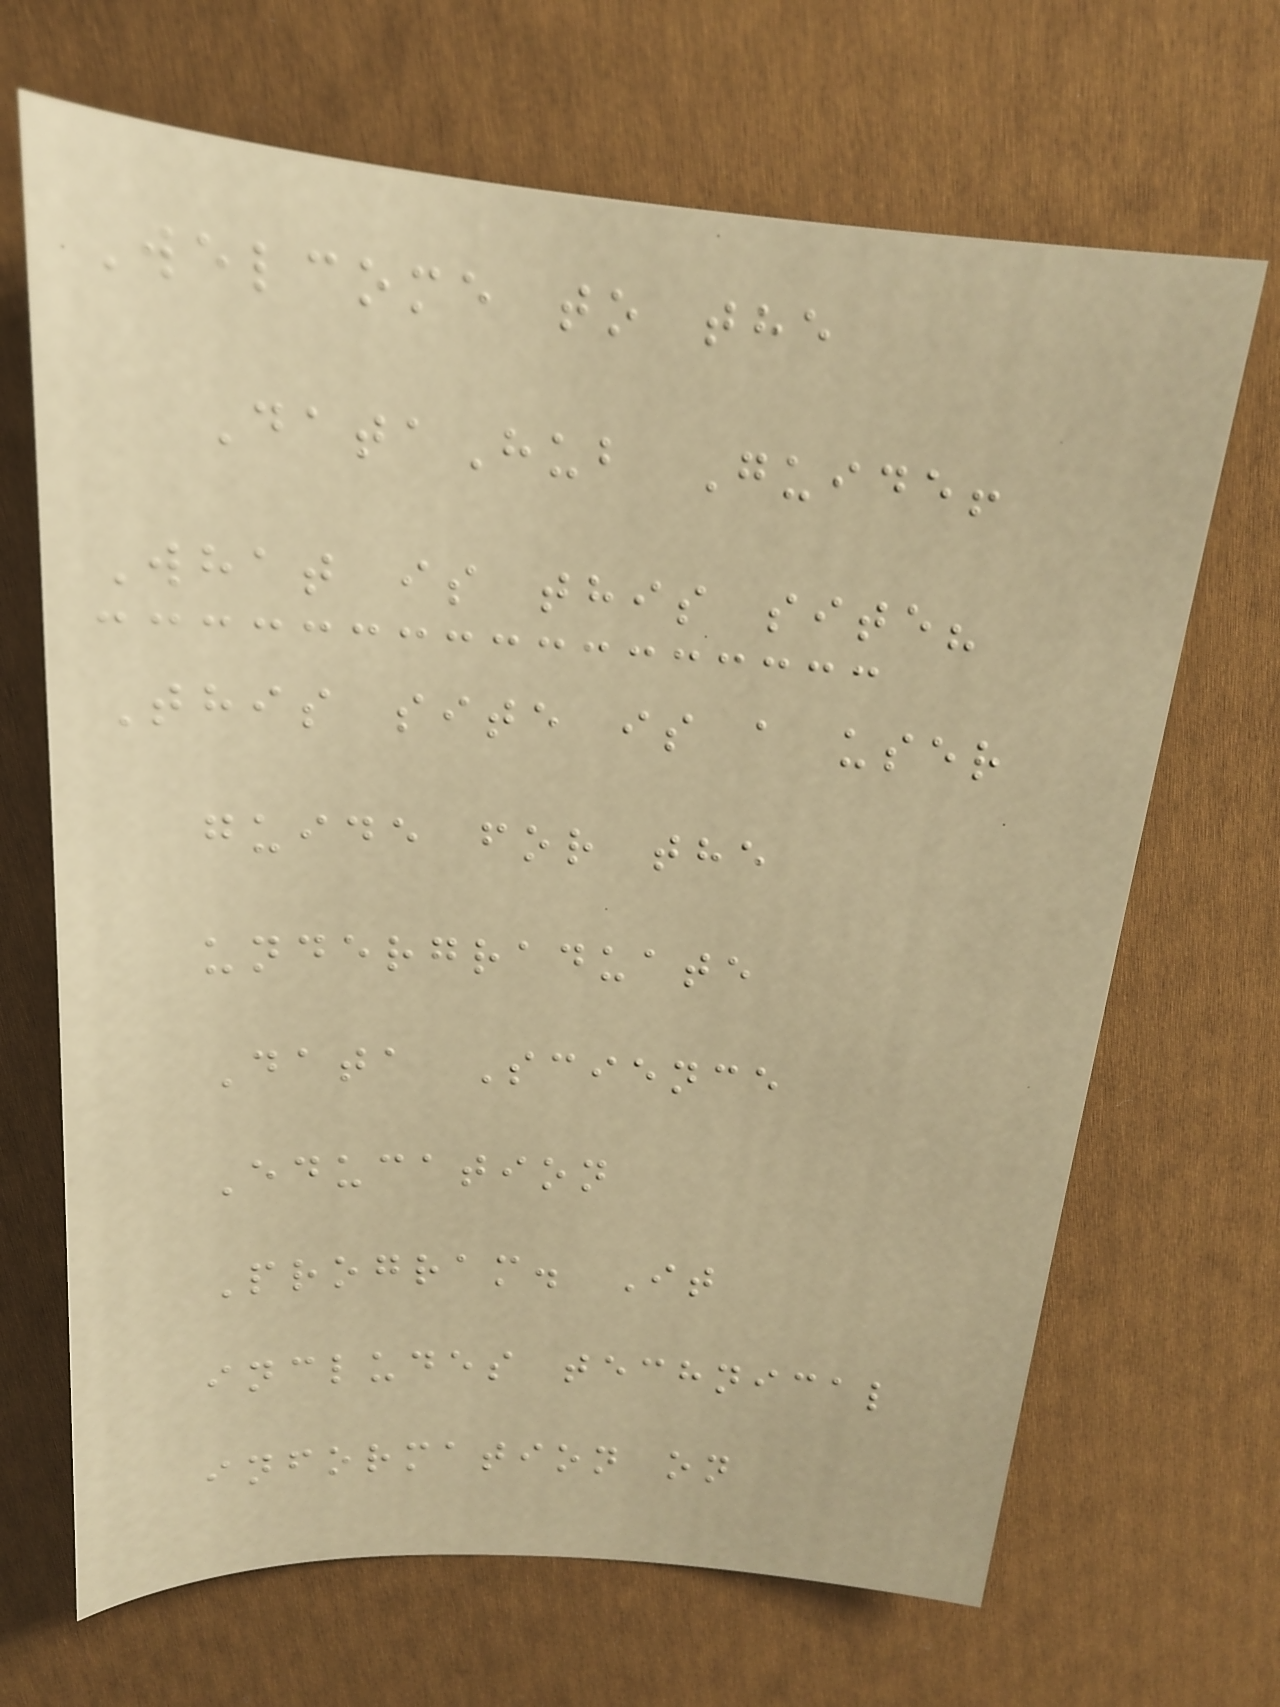Welcome to the
DataHub Guide!
What is this site?
This site is a user
guide for the
undergraduate
Data Science
Education
Program. It
includes technical
information on
